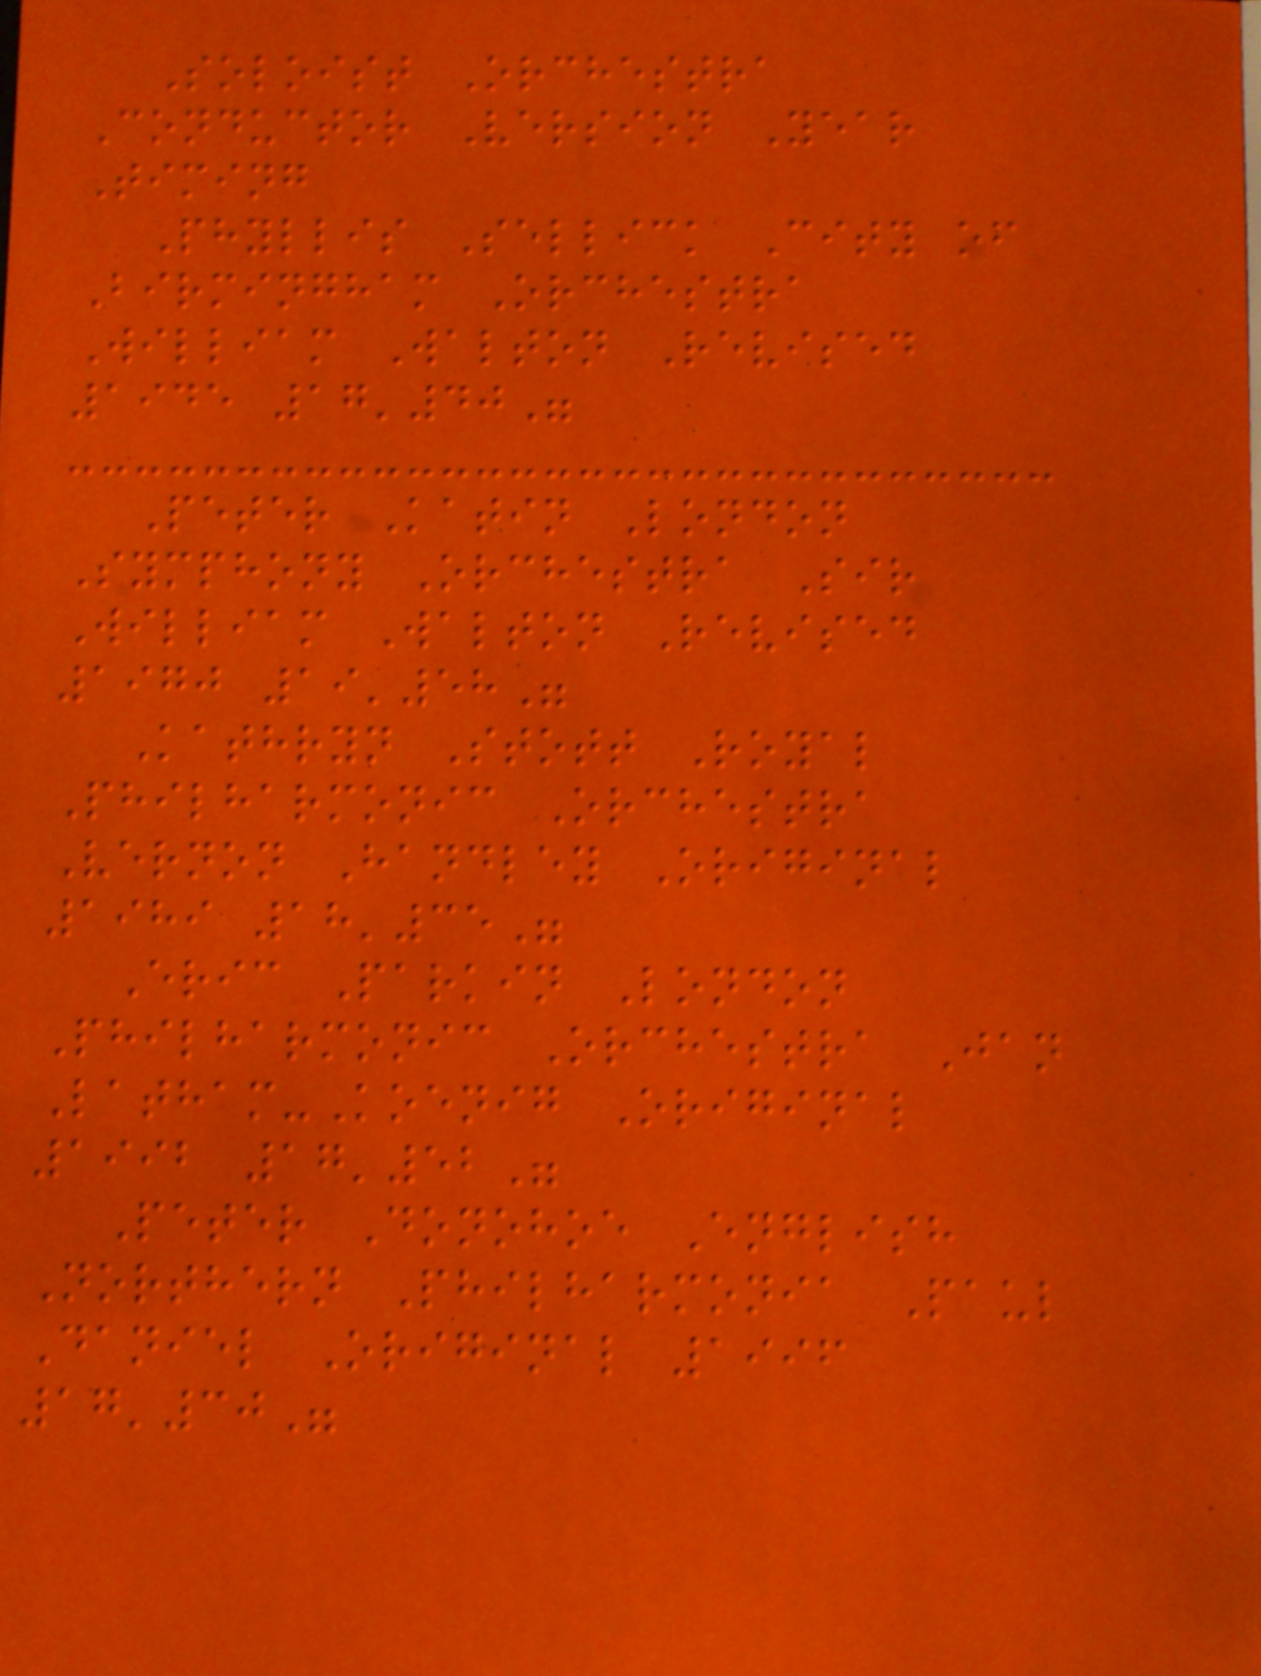Soloist Orchestra
Conductor Version Year
Timing
Phyllis Sellick City of
Birmingham Orchestra
William Walton Revised
1945 17'40"
Peter Katin London
Symphony Orchestra Sir
William Walton Revised
1970 19'58"
Kathryn Stott Royal
Philharmonic Orchestra
Vernon Handley Original
1989 18'35"
Eric Parkin London
Philharmonic Orchestra Jan
Latham-Koenig Original
1992 17'52"
Peter Donohoe English
Northern Philharmonia Paul
Daniel Original 1996
17'30"
